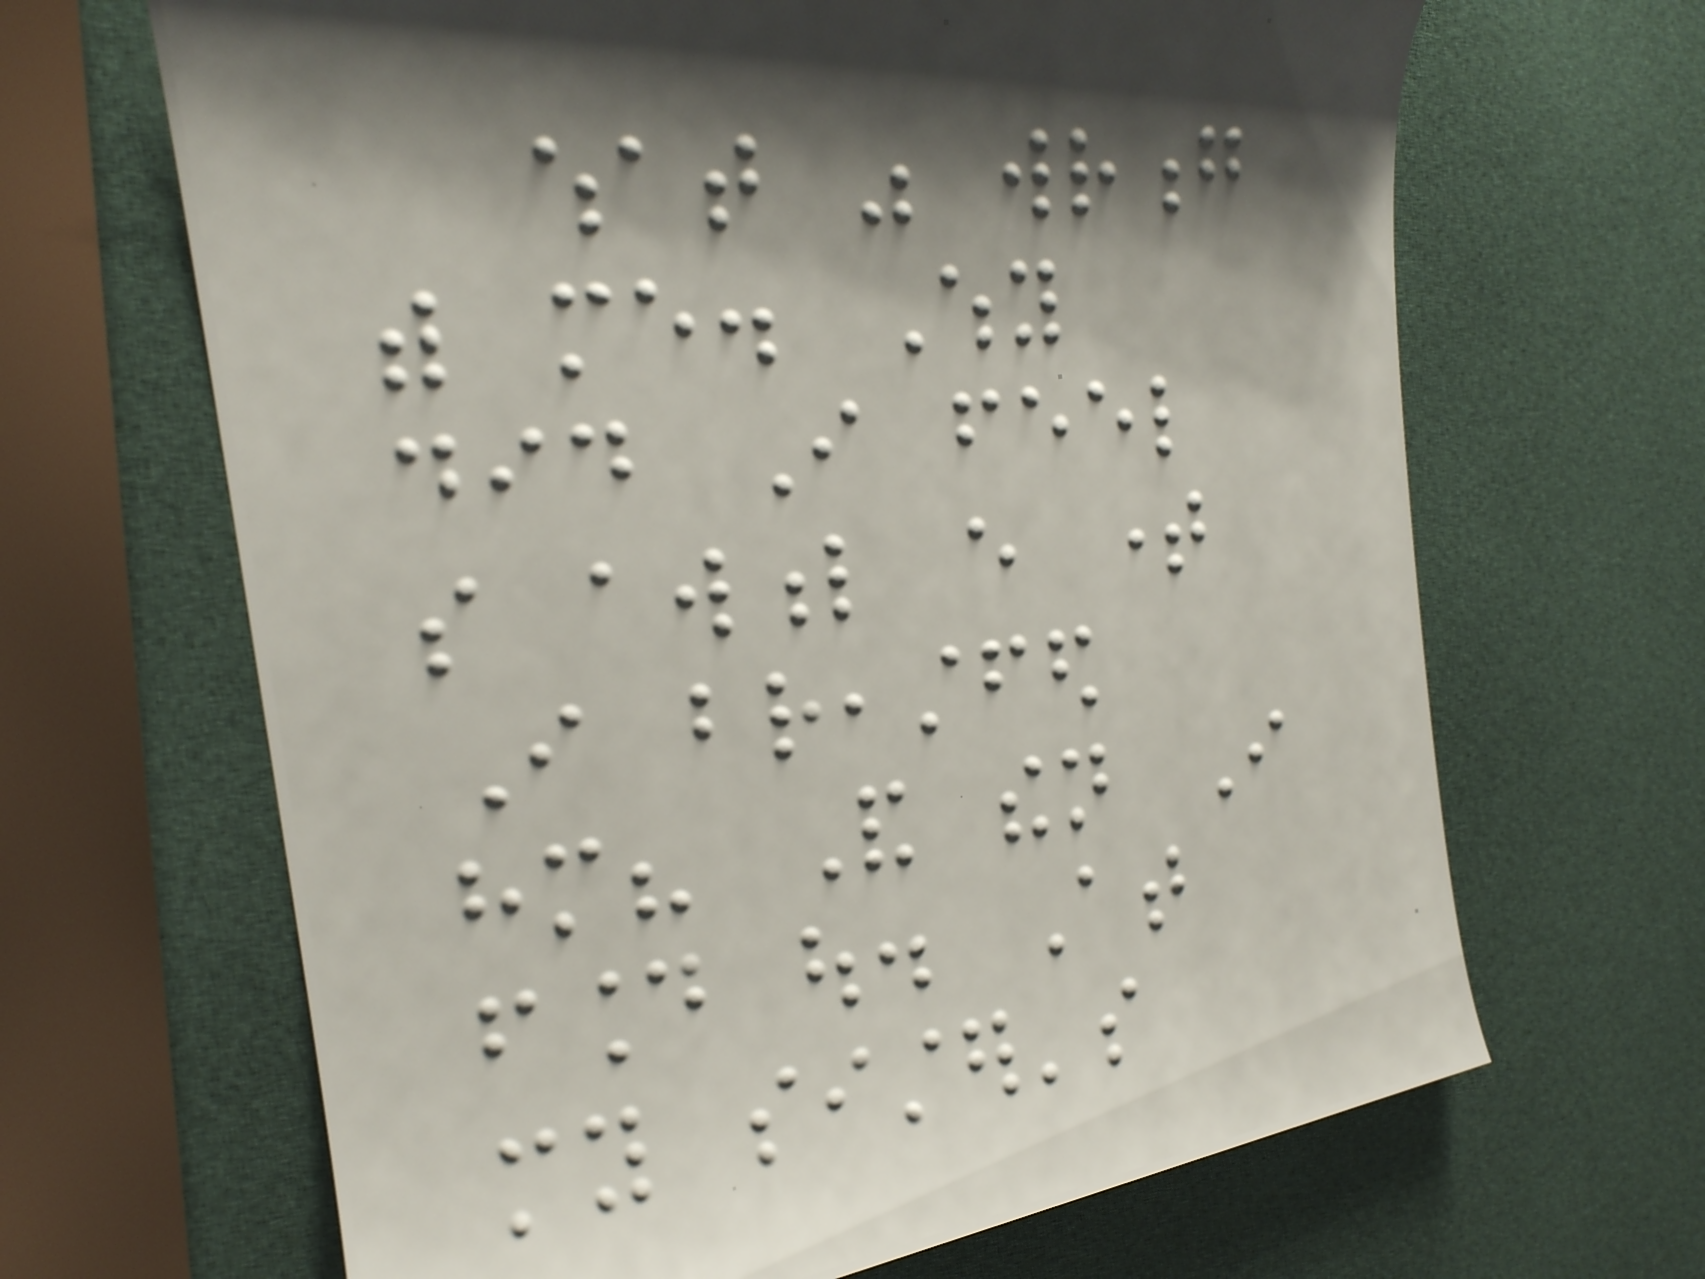what was wrong
with me. Why
did I feel
so awful every time
I breastfed
him? And then I
found out. At
my sister's
